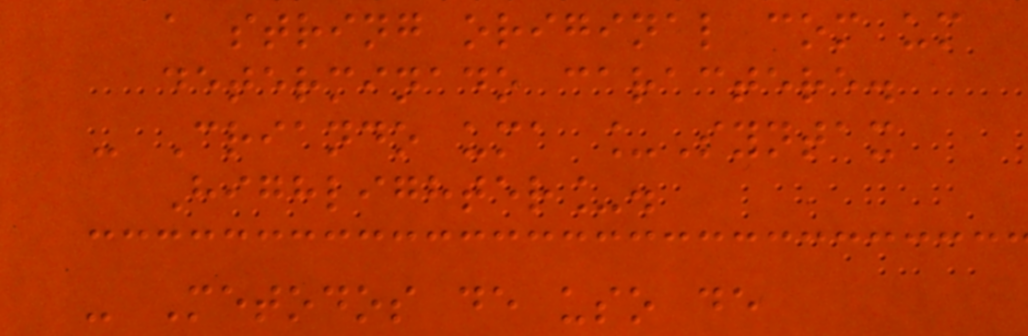a string original com um
determinado caractere.
- Criando uma _Syntax
Highlighter_.
- Metodos de uso de
